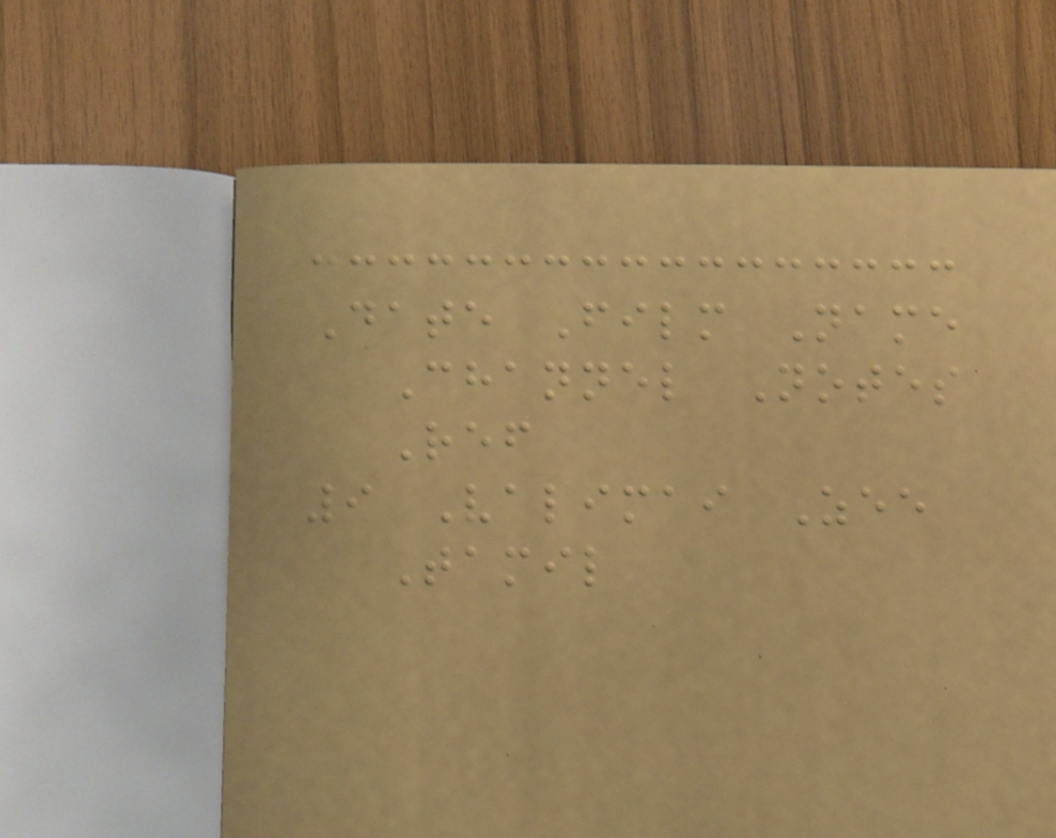Date Film Name
Channel Notes
Ref
9 Valimai Zee
Tamil
